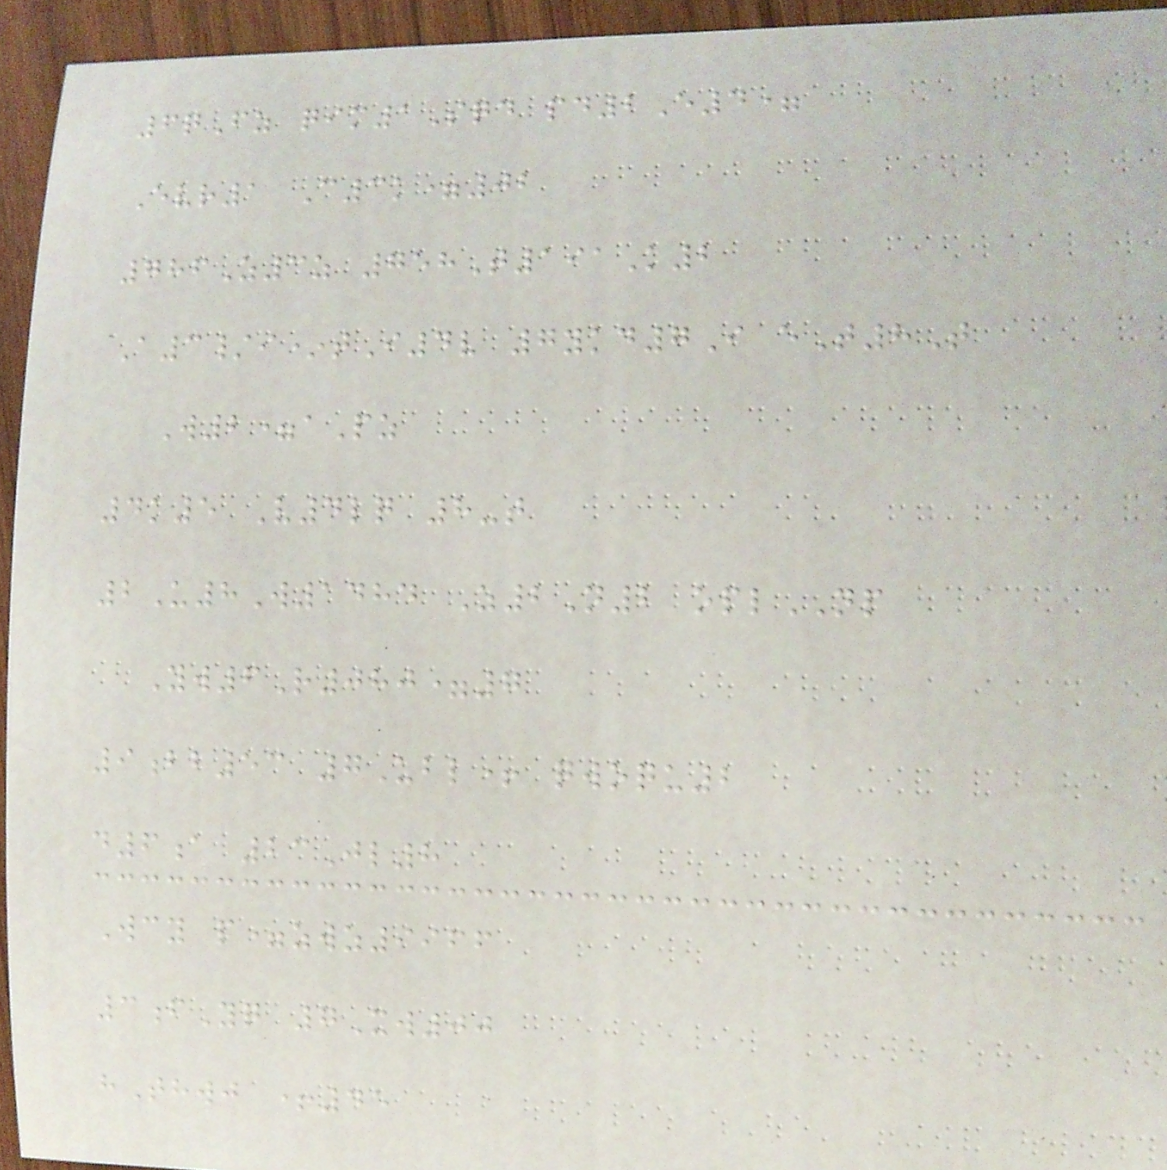6qFz qim1Sqd pd2E4=
Evr1 C3k=02
786Z3z 758T191K2
A3/i*tI4v 7ykd7I eT8T
W2=aPz
4k5 V4lq 8-t
2U8W1484 Z2N2 oplNP
Yw6R080=7
9bb53 7Ubl+ qwoqu2
d6a 23Jl8
Wcy p=zwz9966
3fYq 7Xw00
hThwj +45
